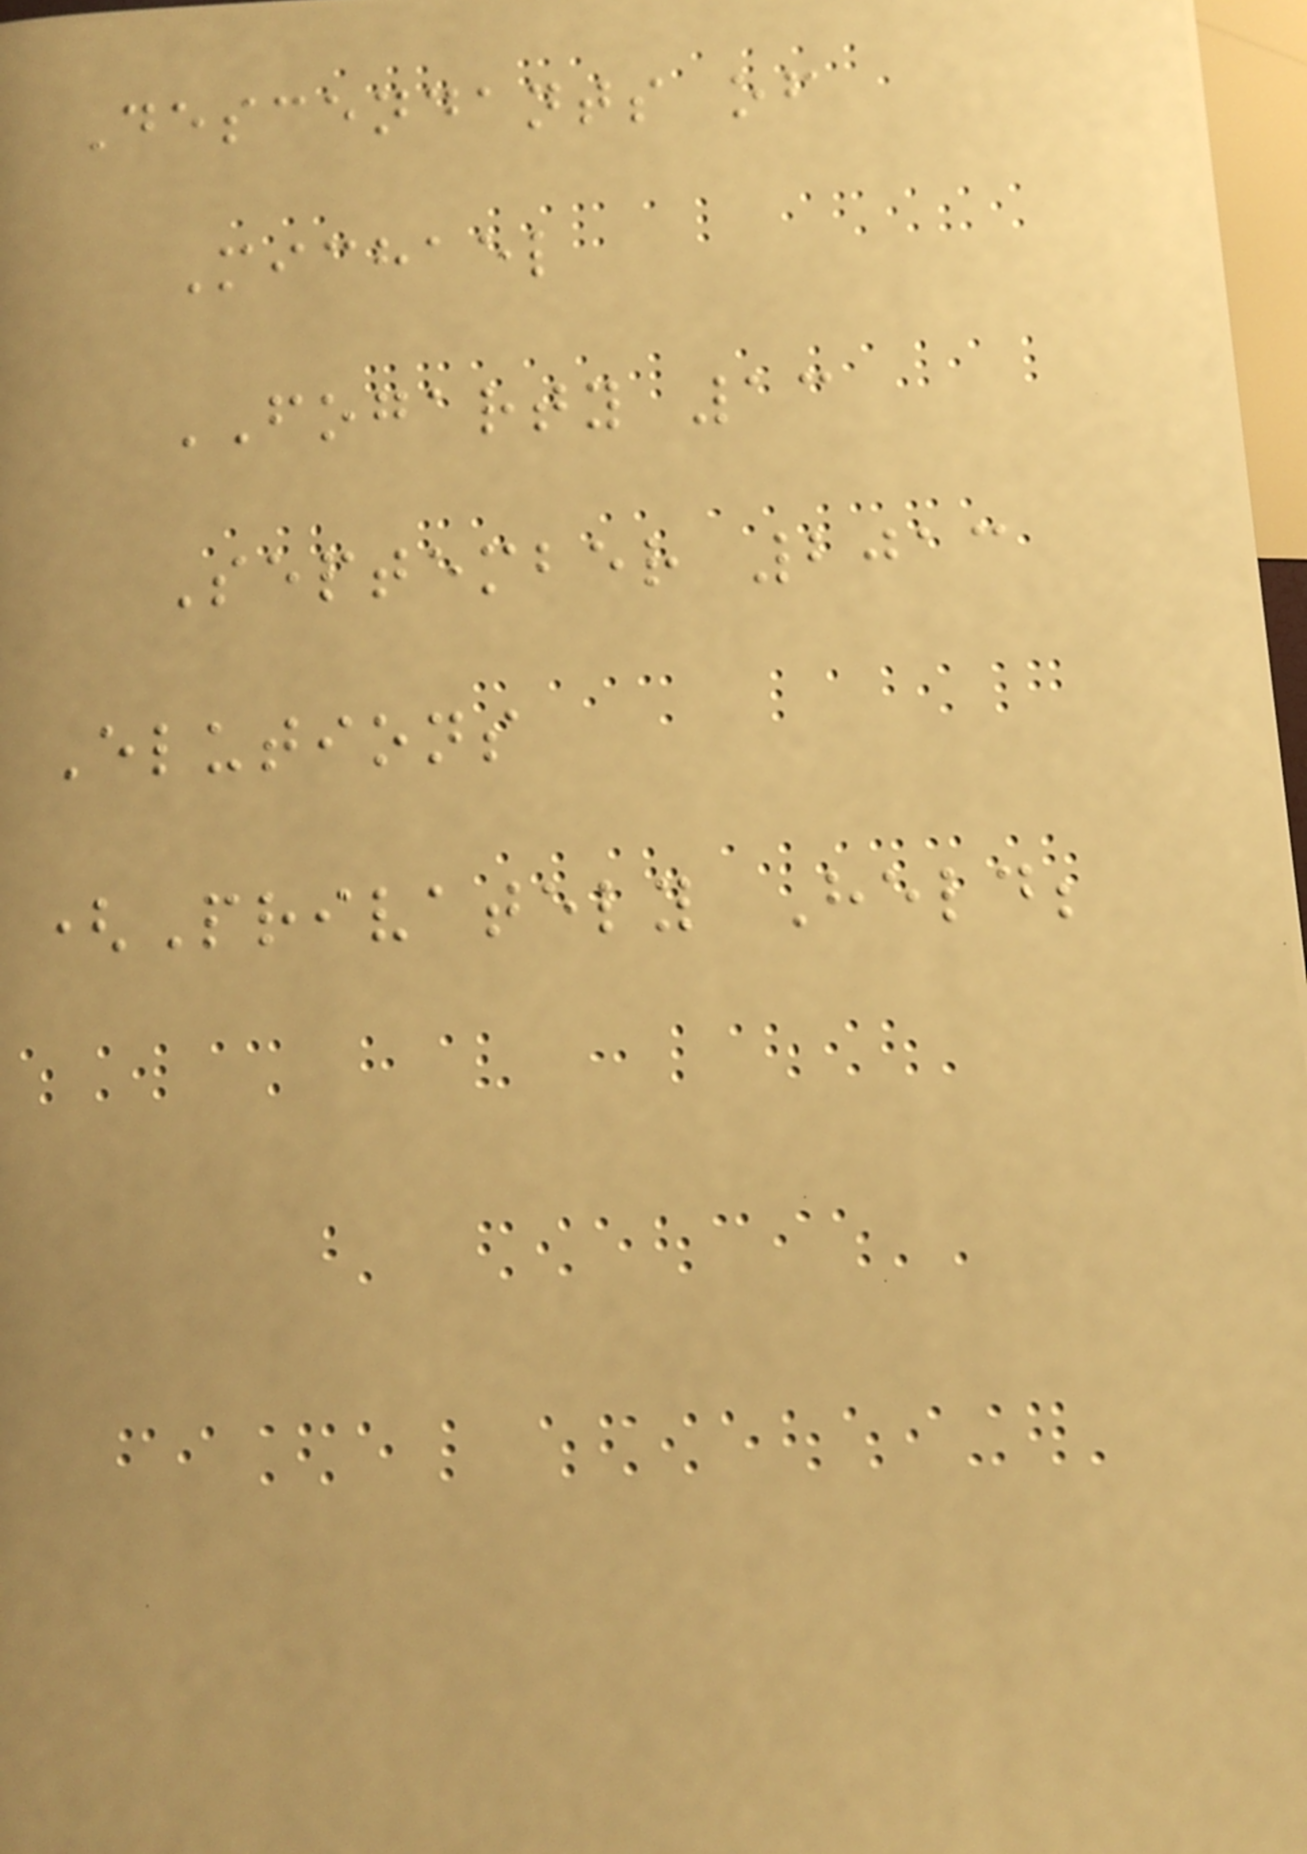Descendants of
Michael
FOGARTY 13
September 2013
Elutions
(Privately Held;
